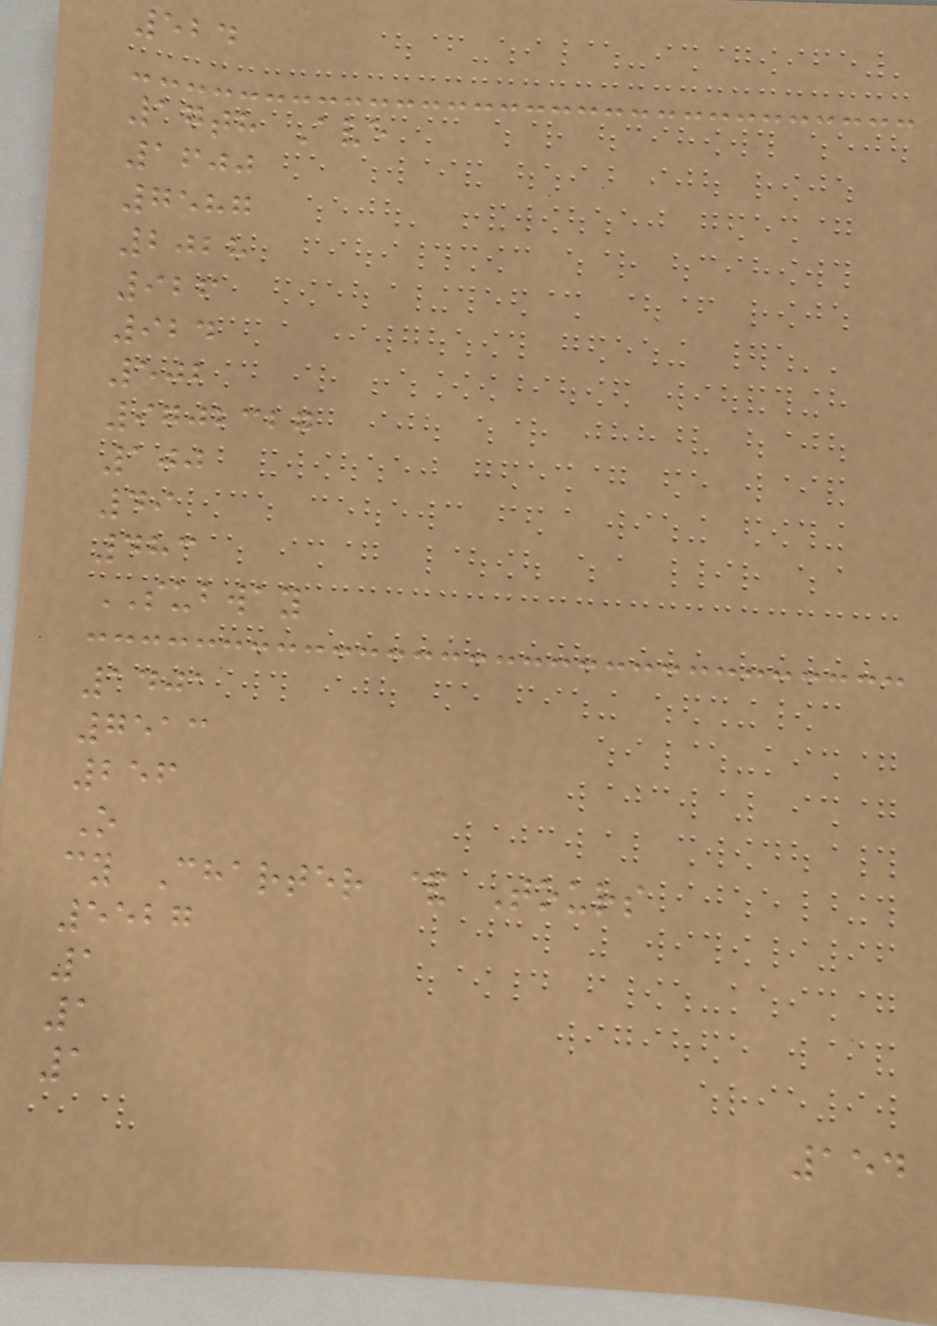524
17th Ave
1600
7587
2028
926
924
502
9702327
100
49
483
SUBWAY
1401
7513
256
O
cy Charter & Tours
5527
1
1
1
154
